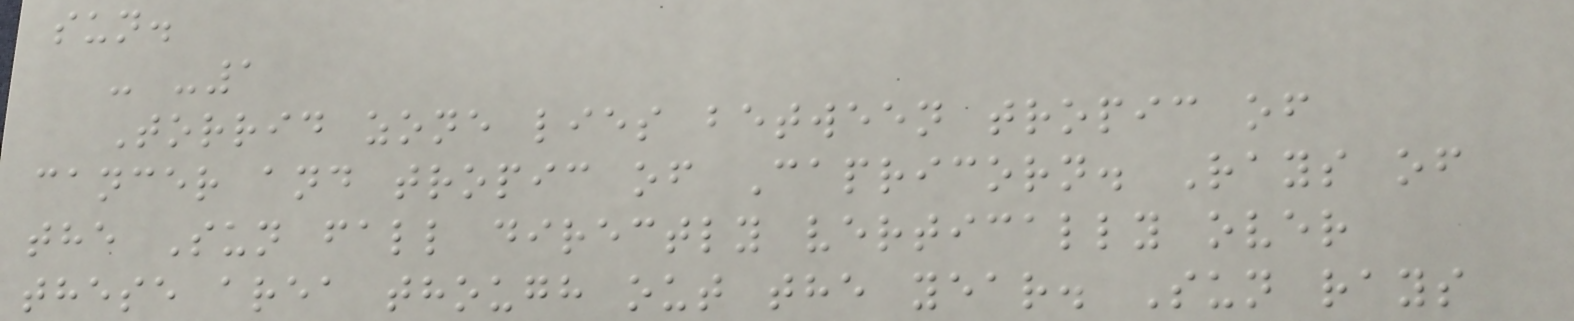sun.
- -1
Torrid zone lies between tropic of
cancer and tropic of Capricorn. Rays of
the Sun fall directly vertically over
these area though out the year. Sun rays
